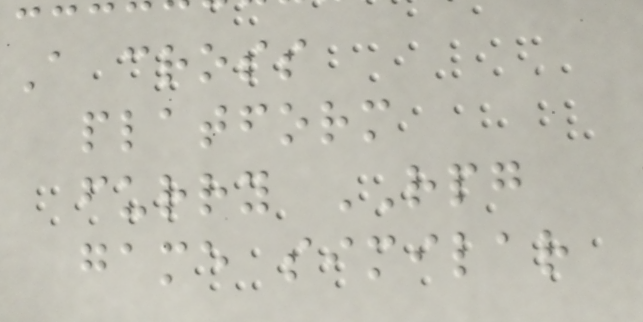A cross
platform
furry RPG
game similar
